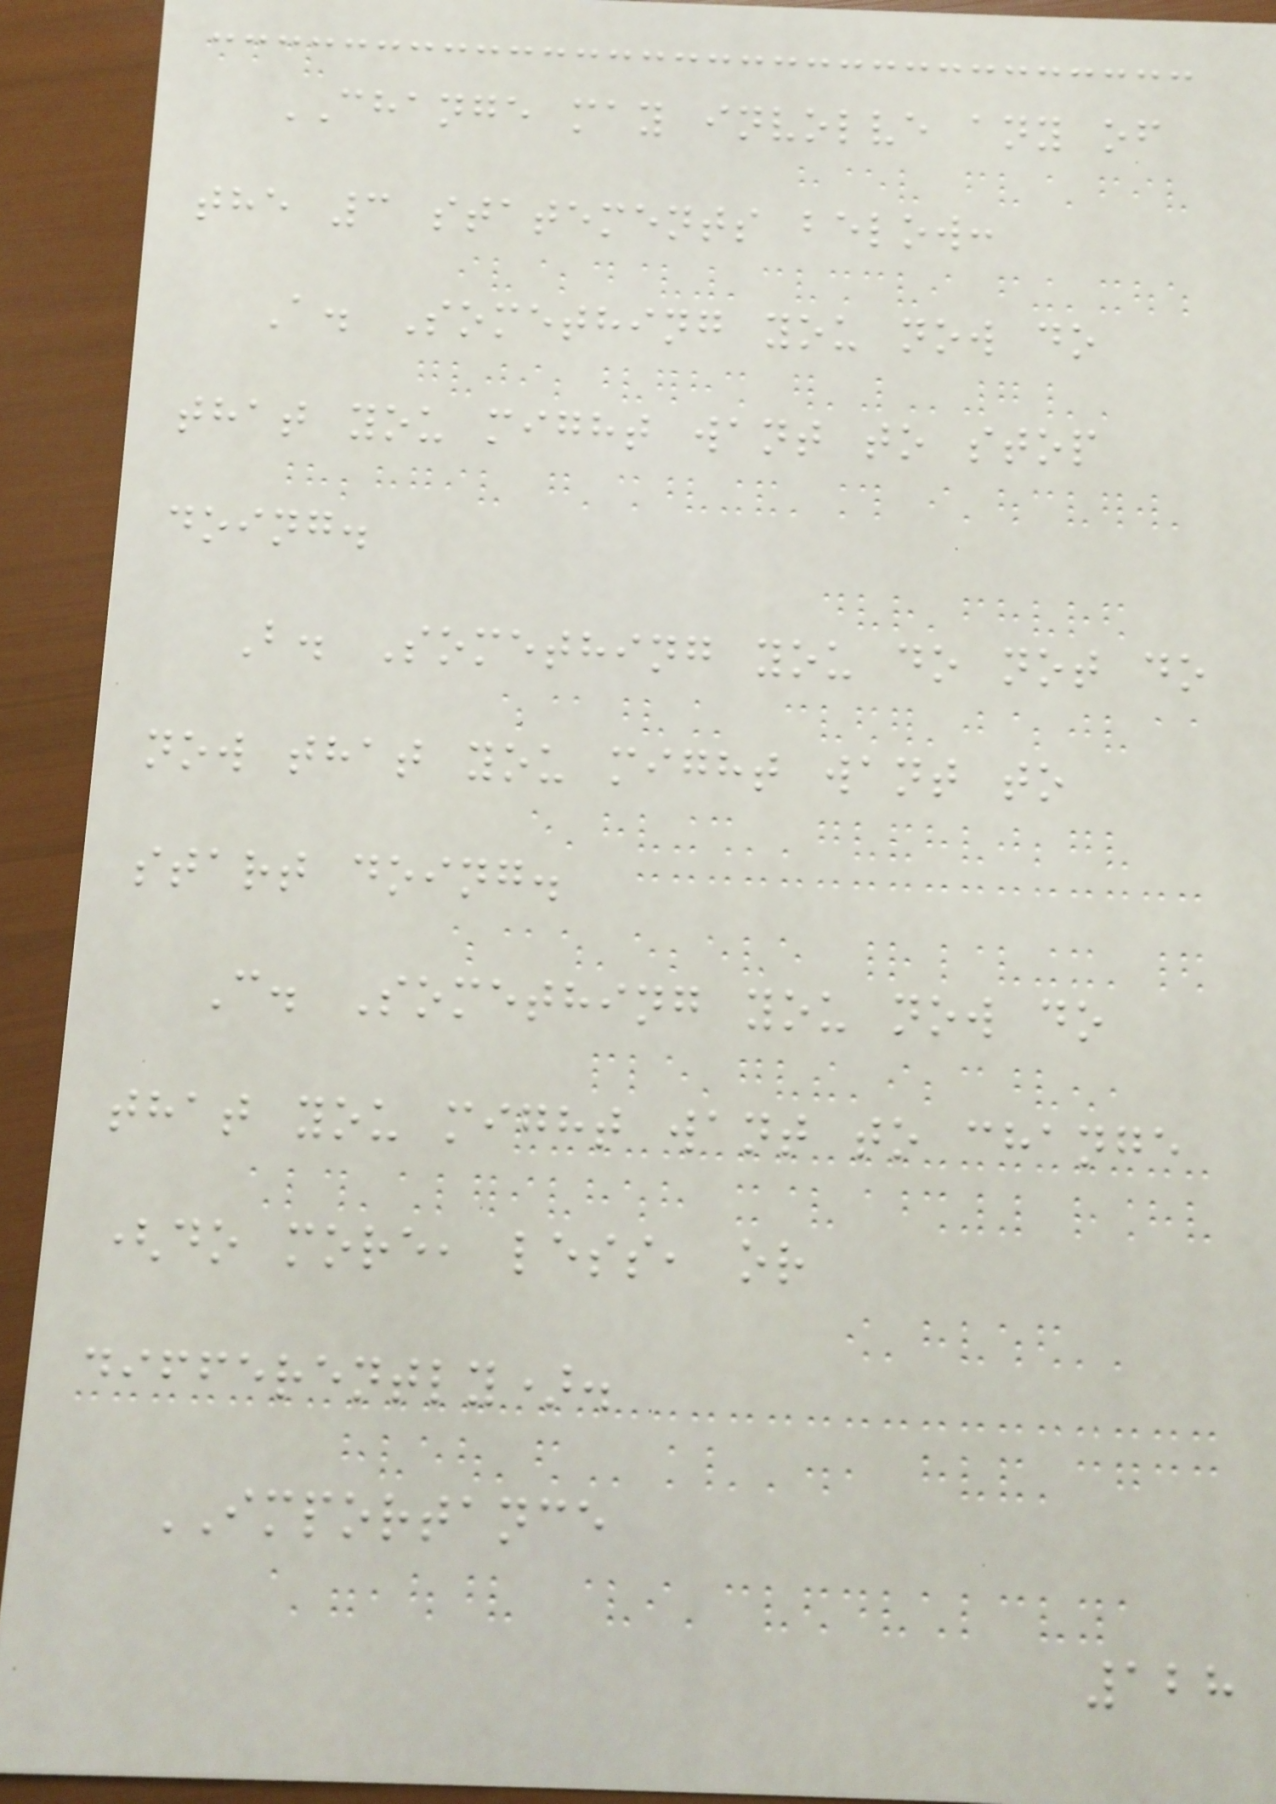CHANGE may involve any of
the 3 statements below:
A. Something you now do
that you might want to stop
doing.
B. Something you do not do
now that you might want to
start doing.
C. Something you now do
that you might want to change
(do more, less, or
differently).
IMPORTANCE
128
